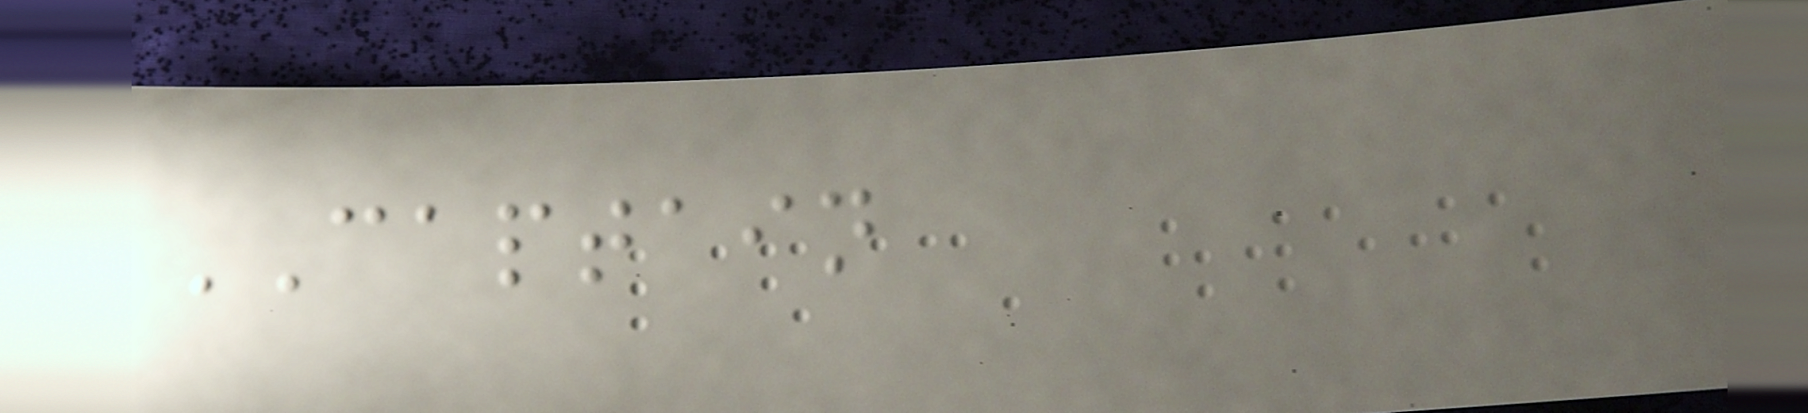CAPTAIN
